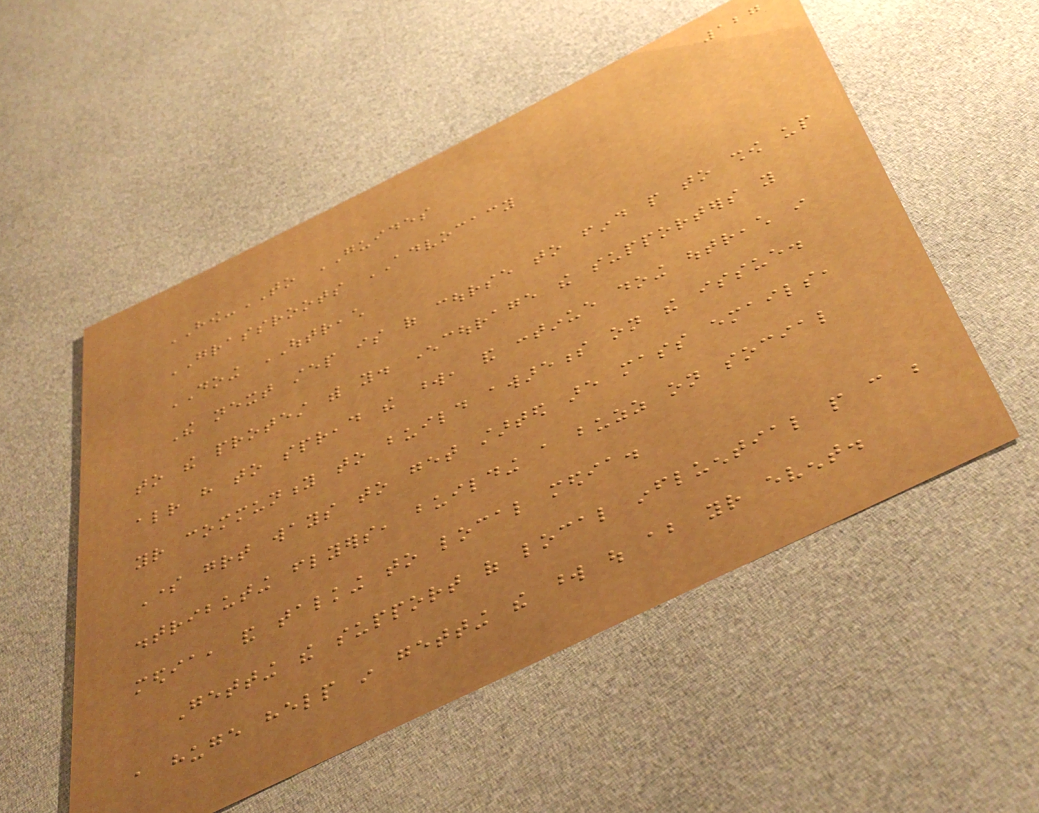127
HOW-TO GUIDES
GRASSROOTS ADVOCACY
DOING OUTREACH
The next step is of course to find people to show up
to the protest with you. Encourage the supporters you
already have to spread the word, and continue doing outreach in
your community to build awareness on the issue.
Some great ways to get started are mass emails,
distributing flyers, building a buzz on social
media, and talking to local media.
Getting the support of local influential people can be
a huge help in getting the word out about your event.
